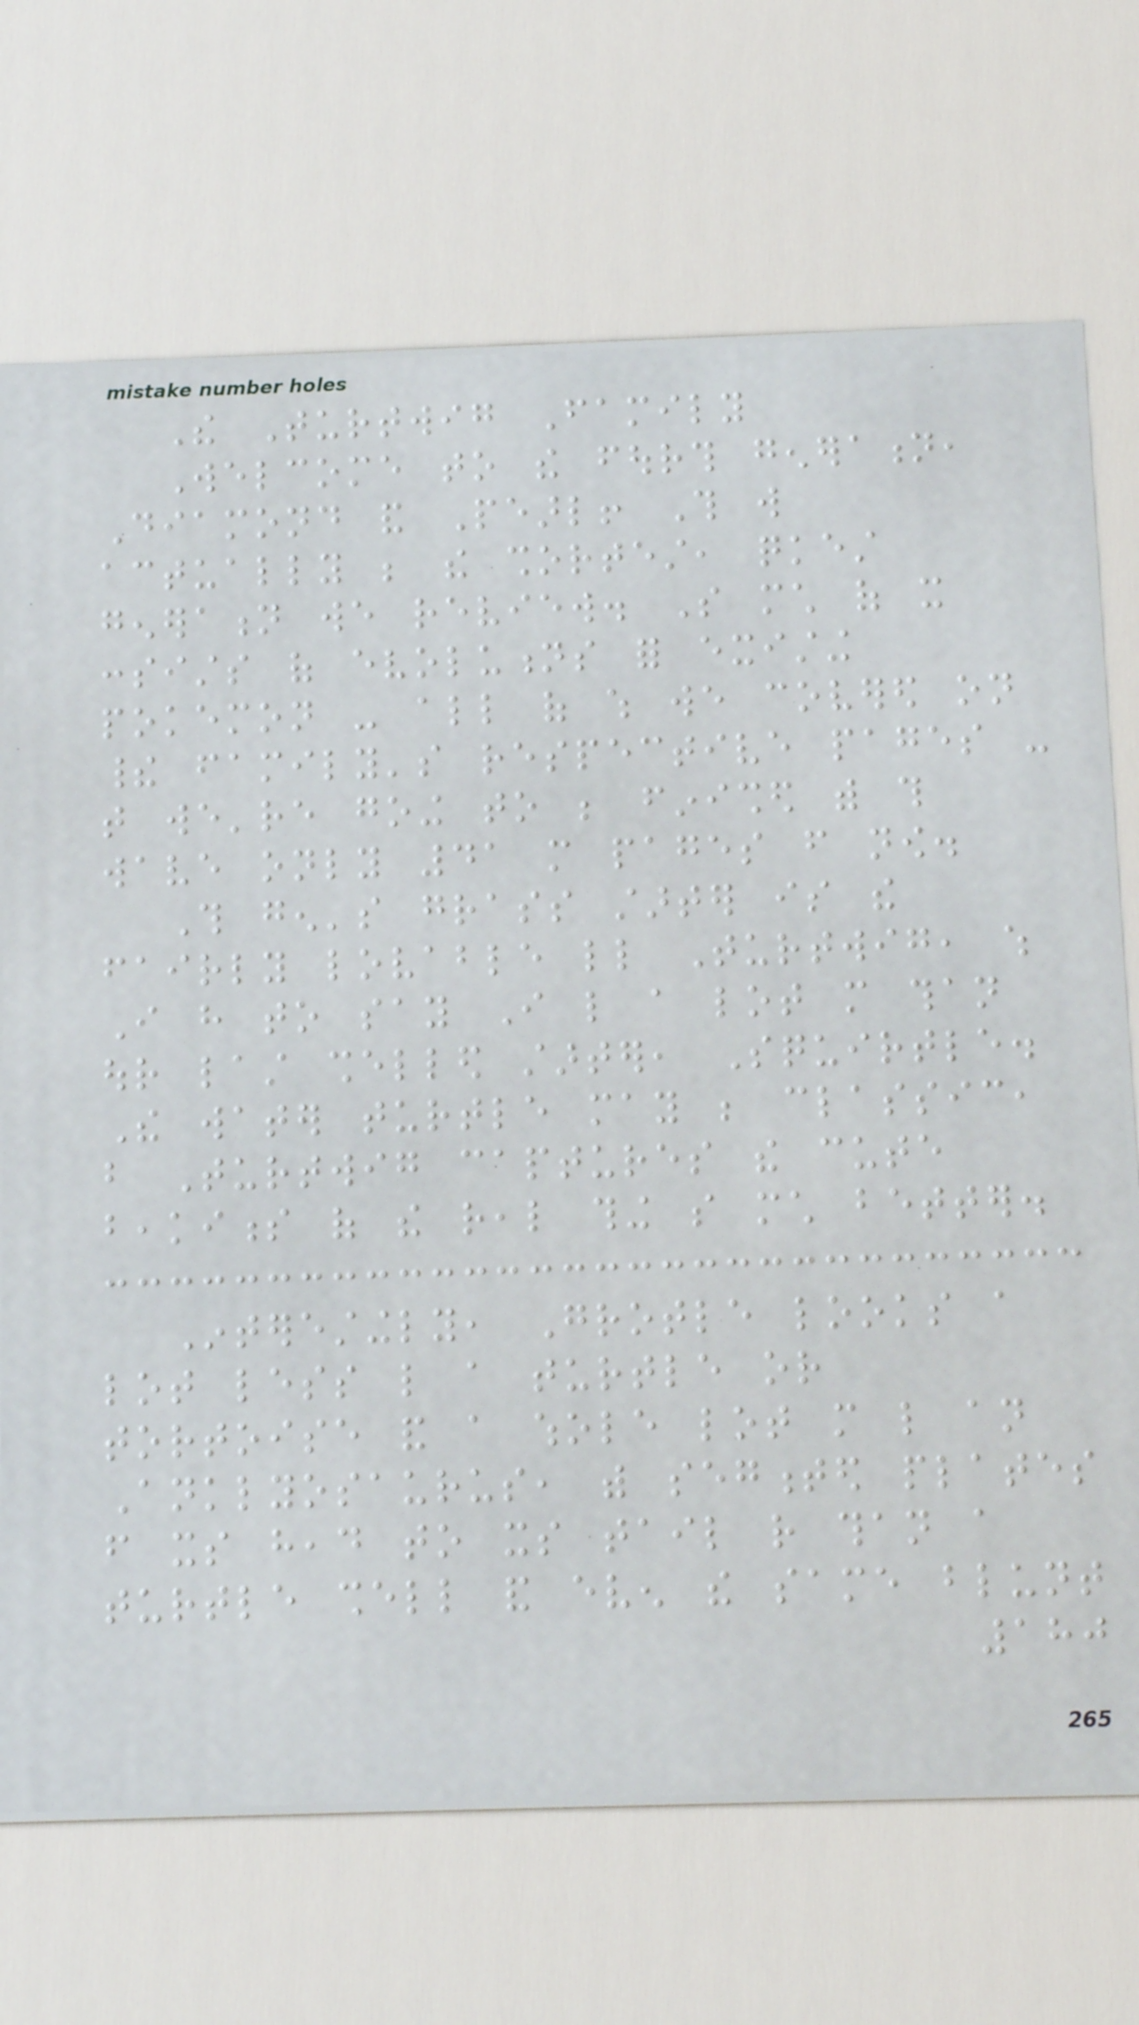The Turtwig Family
Welcome to the fourth generation,
Diamond and Pearl! This will
actually be the shortest, quickest
generation we review. So much of it
consists of evolutions for existing
pokemon - all of which we covered on
their family's respective pages -
that we're going to be finished with this
wave only 41 more pages from now.
This gen's grass starter is the
fairly lovable little Turtwig, which
I have to say I like a lot more than
our last shelled starter, Squirtle.
The water turtle may be classic,
but Turtwig captures the cute
beakiness of the real thing so much better.
Interestingly, Grotle looks a
lot less like a turtle or
tortoise and a whole lot more like an
Anklyosaurus, with segmented plates
from its head to its tail rather than a
turtle shell and even the same blunt
180
